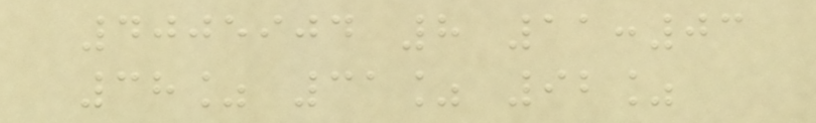4005904 8 11:03
38% 31% 92%
